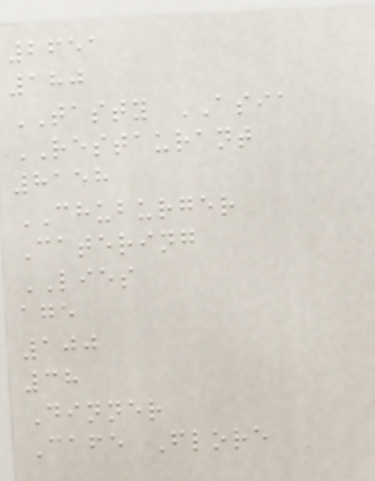2651
180
TASTY ASIA
RESTAURANT
8158
CHUBURGER
Catering
LIES
age
100
38
Dinner
Cafe Flore
